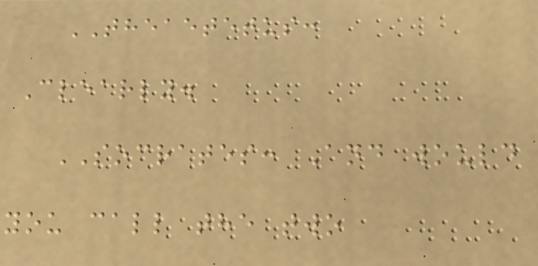THEAETETUS:
Clearly.
SOCRATES: And would
you call the two
